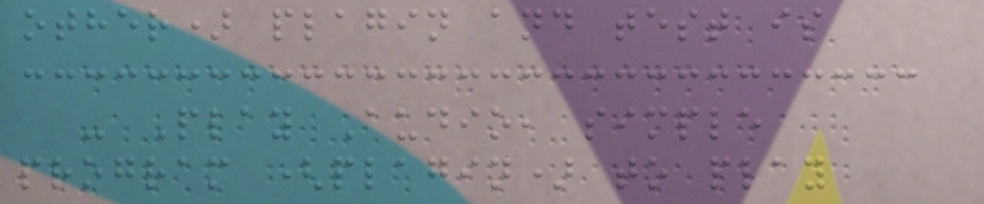other) plagin and test is
- Play Audio, simple
program (plagin) to play
